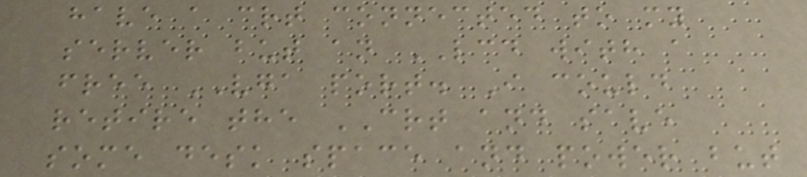have a crt connected to my
server but an LCD with a
free VGA port. I could
retire the CRT and save
some desk space and power but
